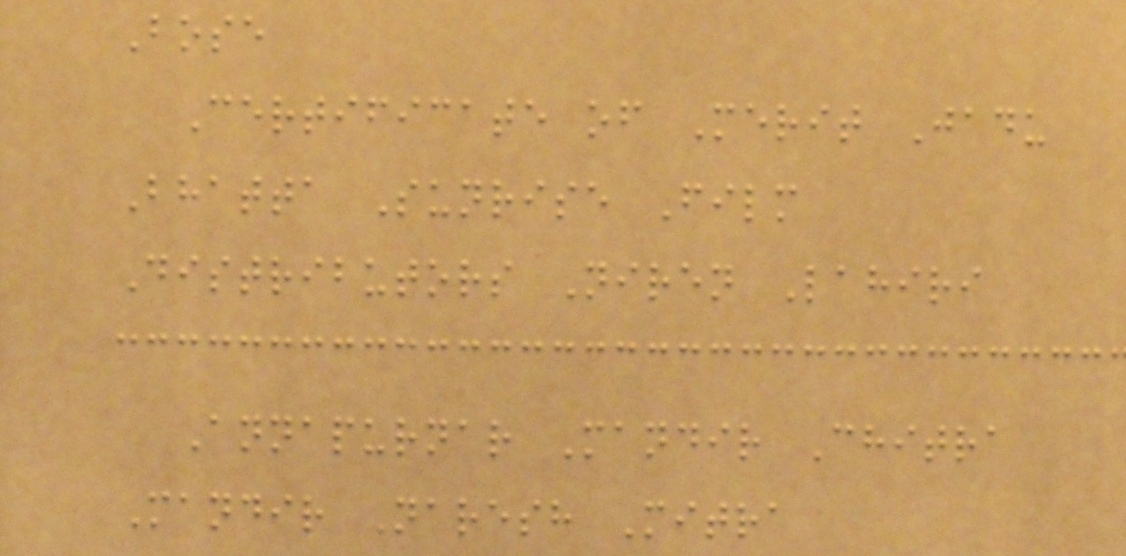Bose
Certificate of Merit Jadu
Bhatta Sunrise Film
Distributors Niren Lahiri
Annapurnar Mandir Chitra
Mandir Naresh Mitra
